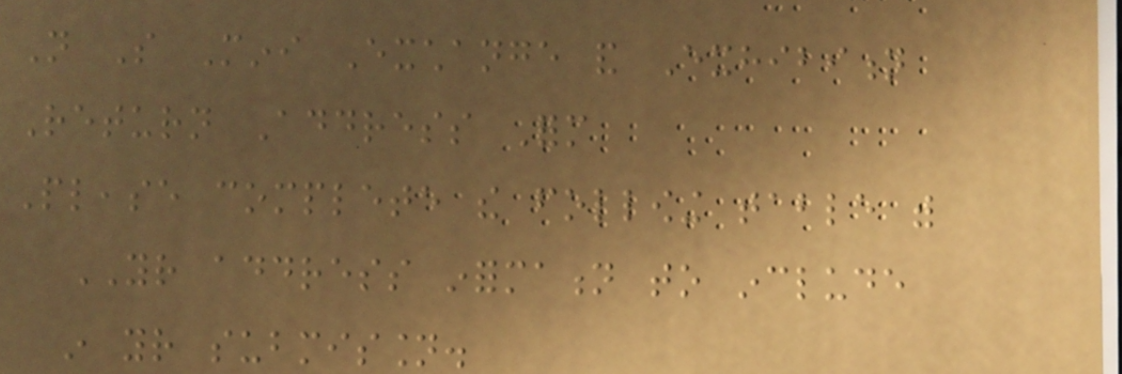Not So Mini Exchange and Exhibition
Return Address Form
Please complete the following table with
YOUR address information to include
in your submission.
